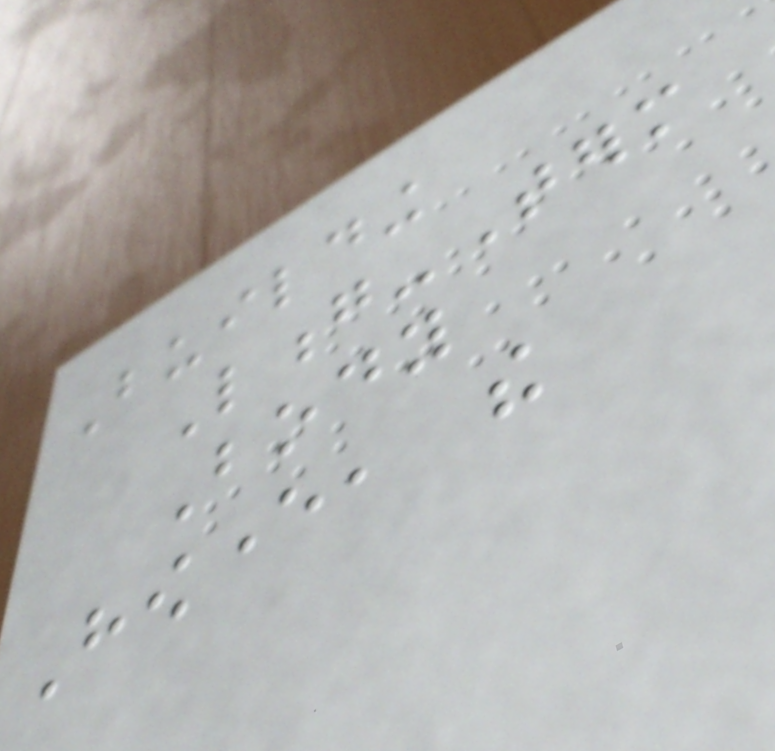Building
Long-Term
Body
However, the
